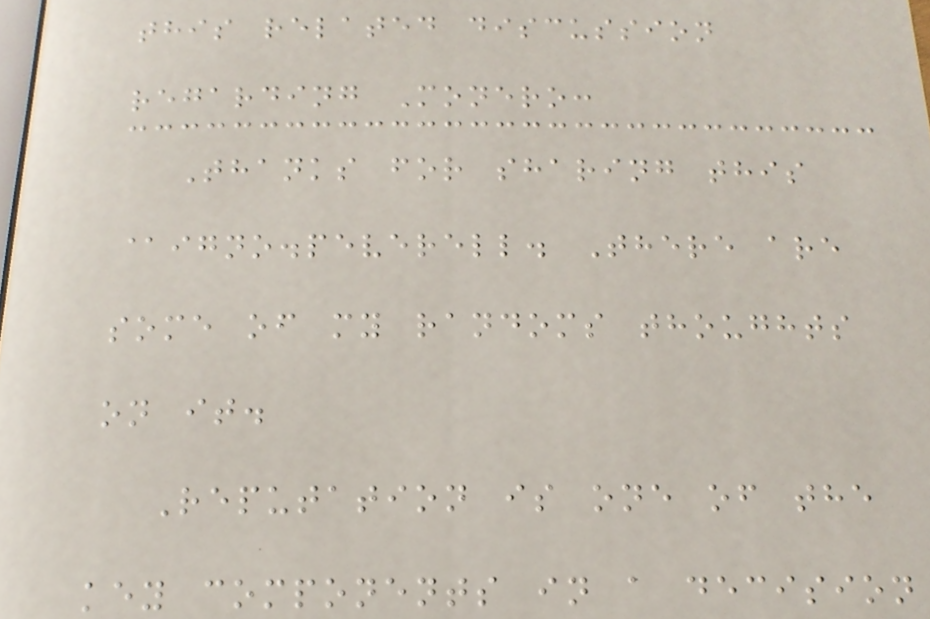this related discussion
regarding Monero:
Thanks for sharing this
@igno.peverell. There are
some of my randoms thoughts
on it.
Reputation is one of the
key components in a decision
